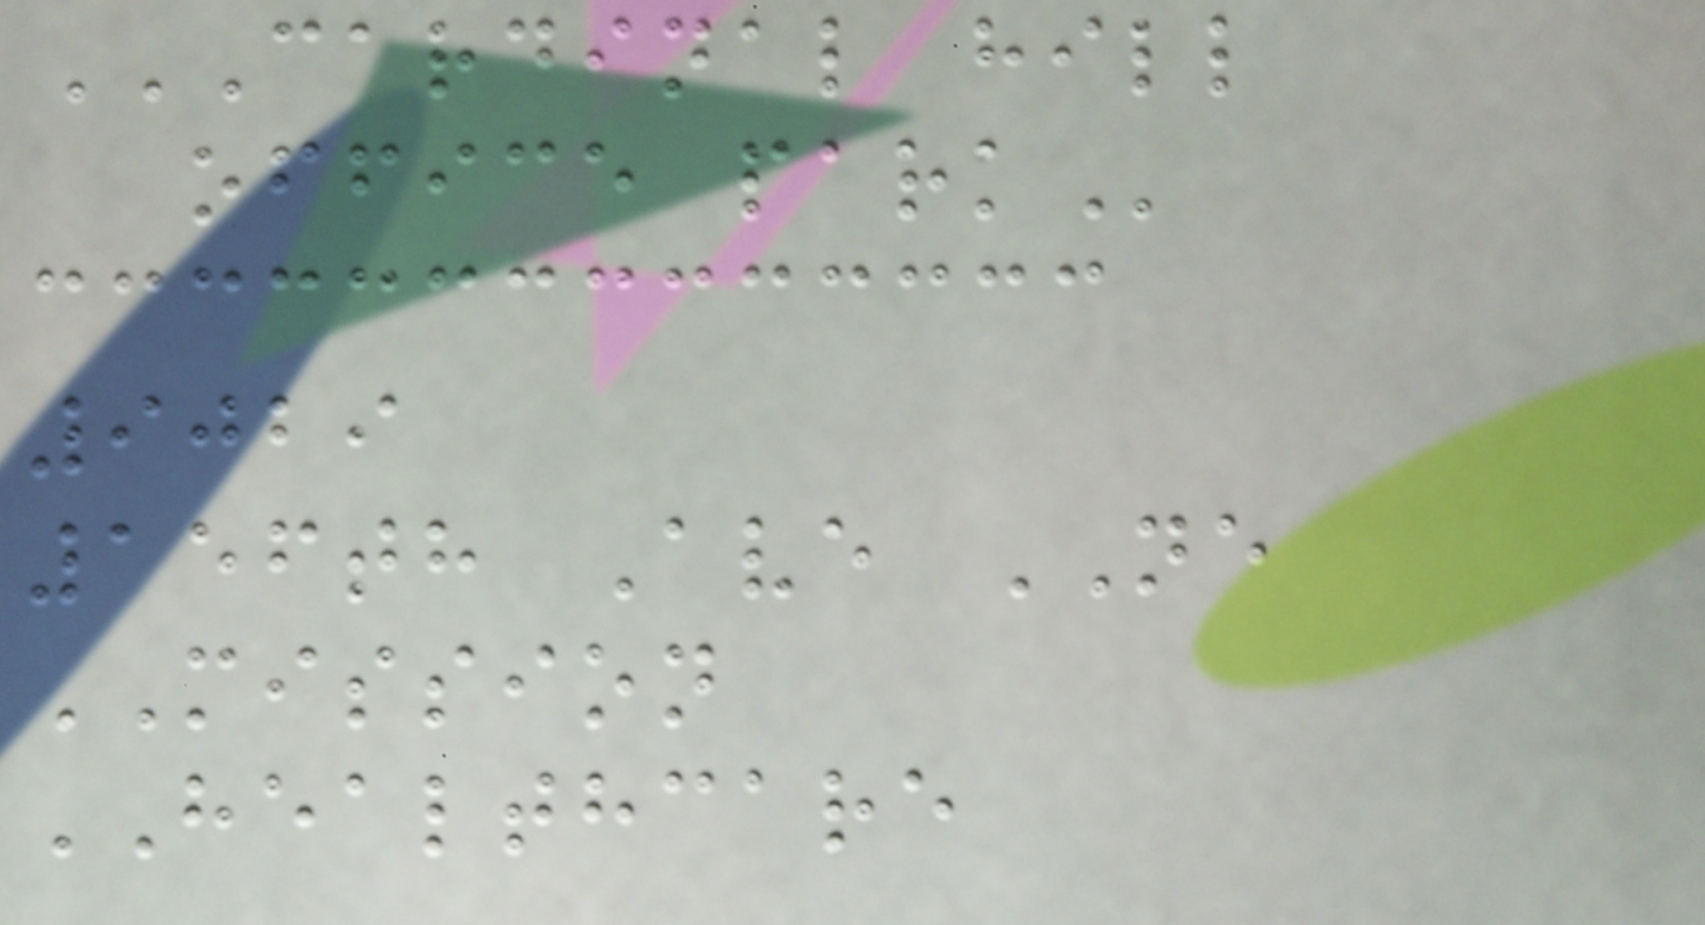CARDINAL HILL
OFFICE PARK
9029
156th Ave NE
MISSION
HEALTHCARE
